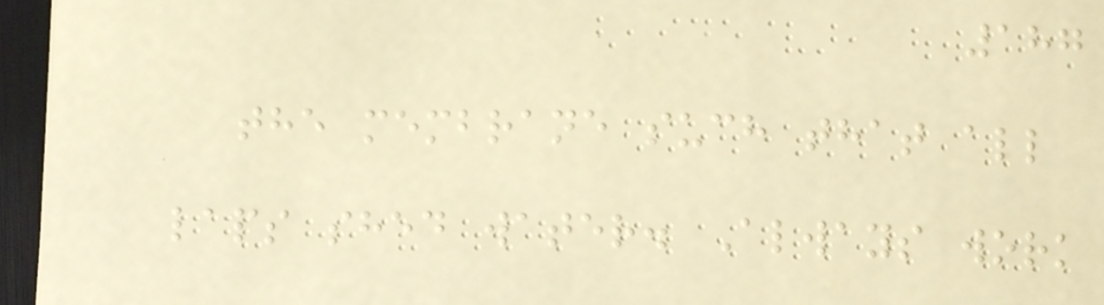187
the membrane such that all
laps shed water. Always work
